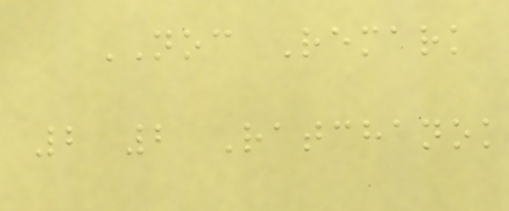NOC Remark
2 2 Ratchanok
